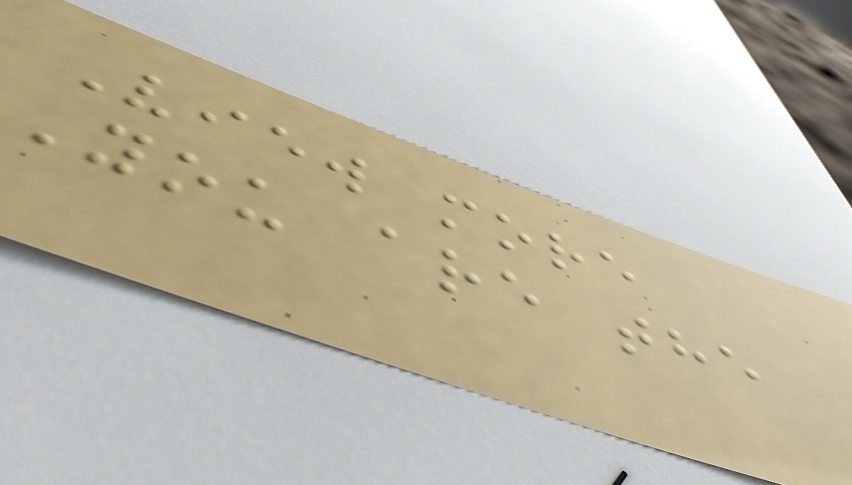View more
You are the
